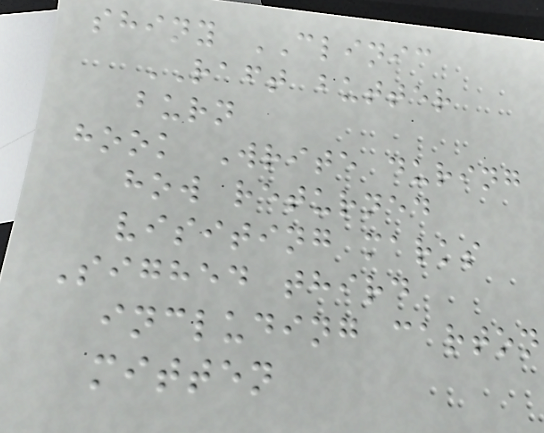shiny CLINIC
RAFT butter
burn
hook Write during
how returned
visiting marks
Sighed third
including carton
mitten
